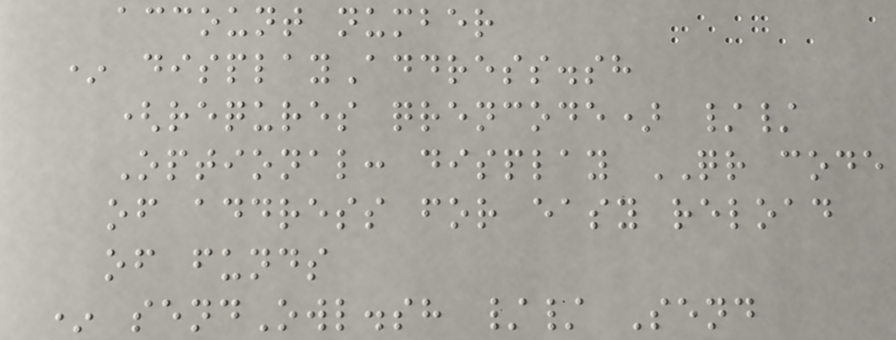account number
* displayAddress.sh
(requres qrencode) //
Optional: display QR code
of address for easy reload
of funds
* sendOwl.sh // Send
